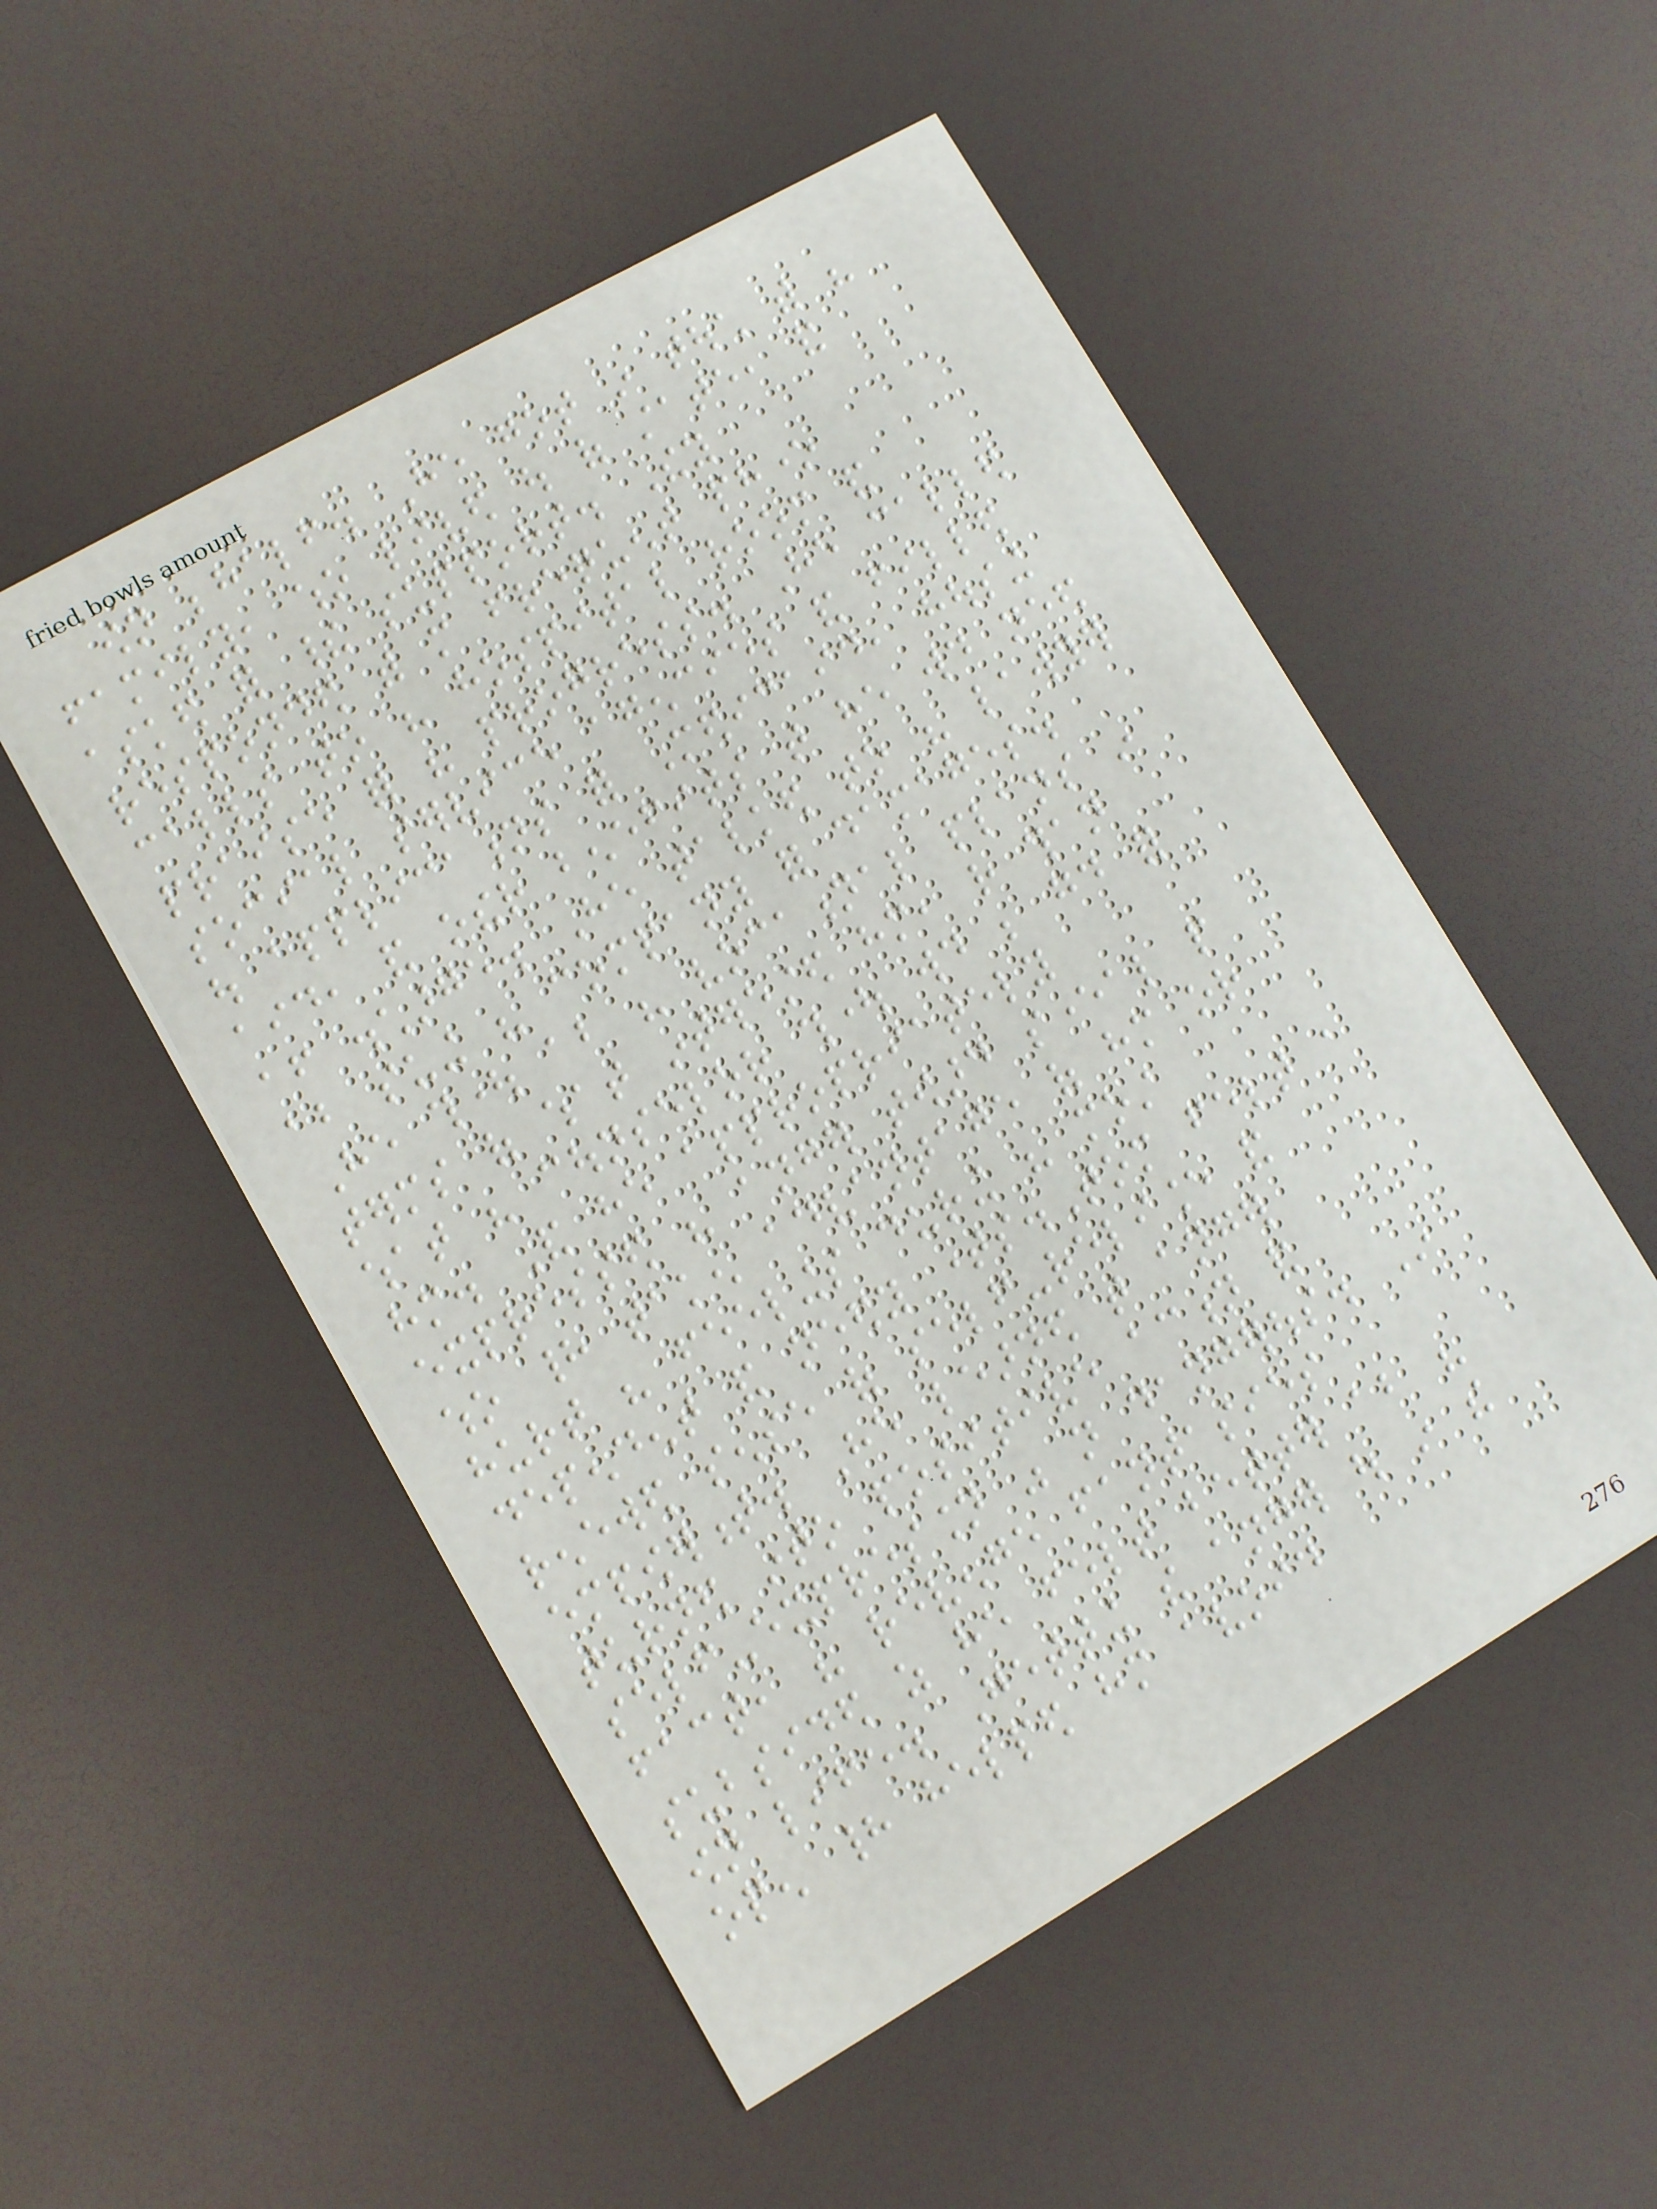own behalf. He got in touch with his
family, who lived out of state, and
asked for their support. They
responded with more frequent phone
calls to his hospital room and
praise for his progress. He called
social service agencies and filled
out applications for Medicaid, housing
aid, and other benefits that he would need
after discharge. He talked to his lawyer
about suing his company for damages.
He thought about his vocational plans in
terms of what interested him, rather than
what his counselor thought would be good for
him. And he appropriately
expressed his anger toward several people
who had taken advantage of him or
hurt his feelings during his most
dependent and needy times.Tom felt a
renewed sense of self-reliance and
empowerment. He learned that anger
turned into positive action and
self-expression was not dangerous. In
fact, his revenge fantasies
subsided as he felt better about his
own life. Getting the anger out in the
open had helped him avoid
